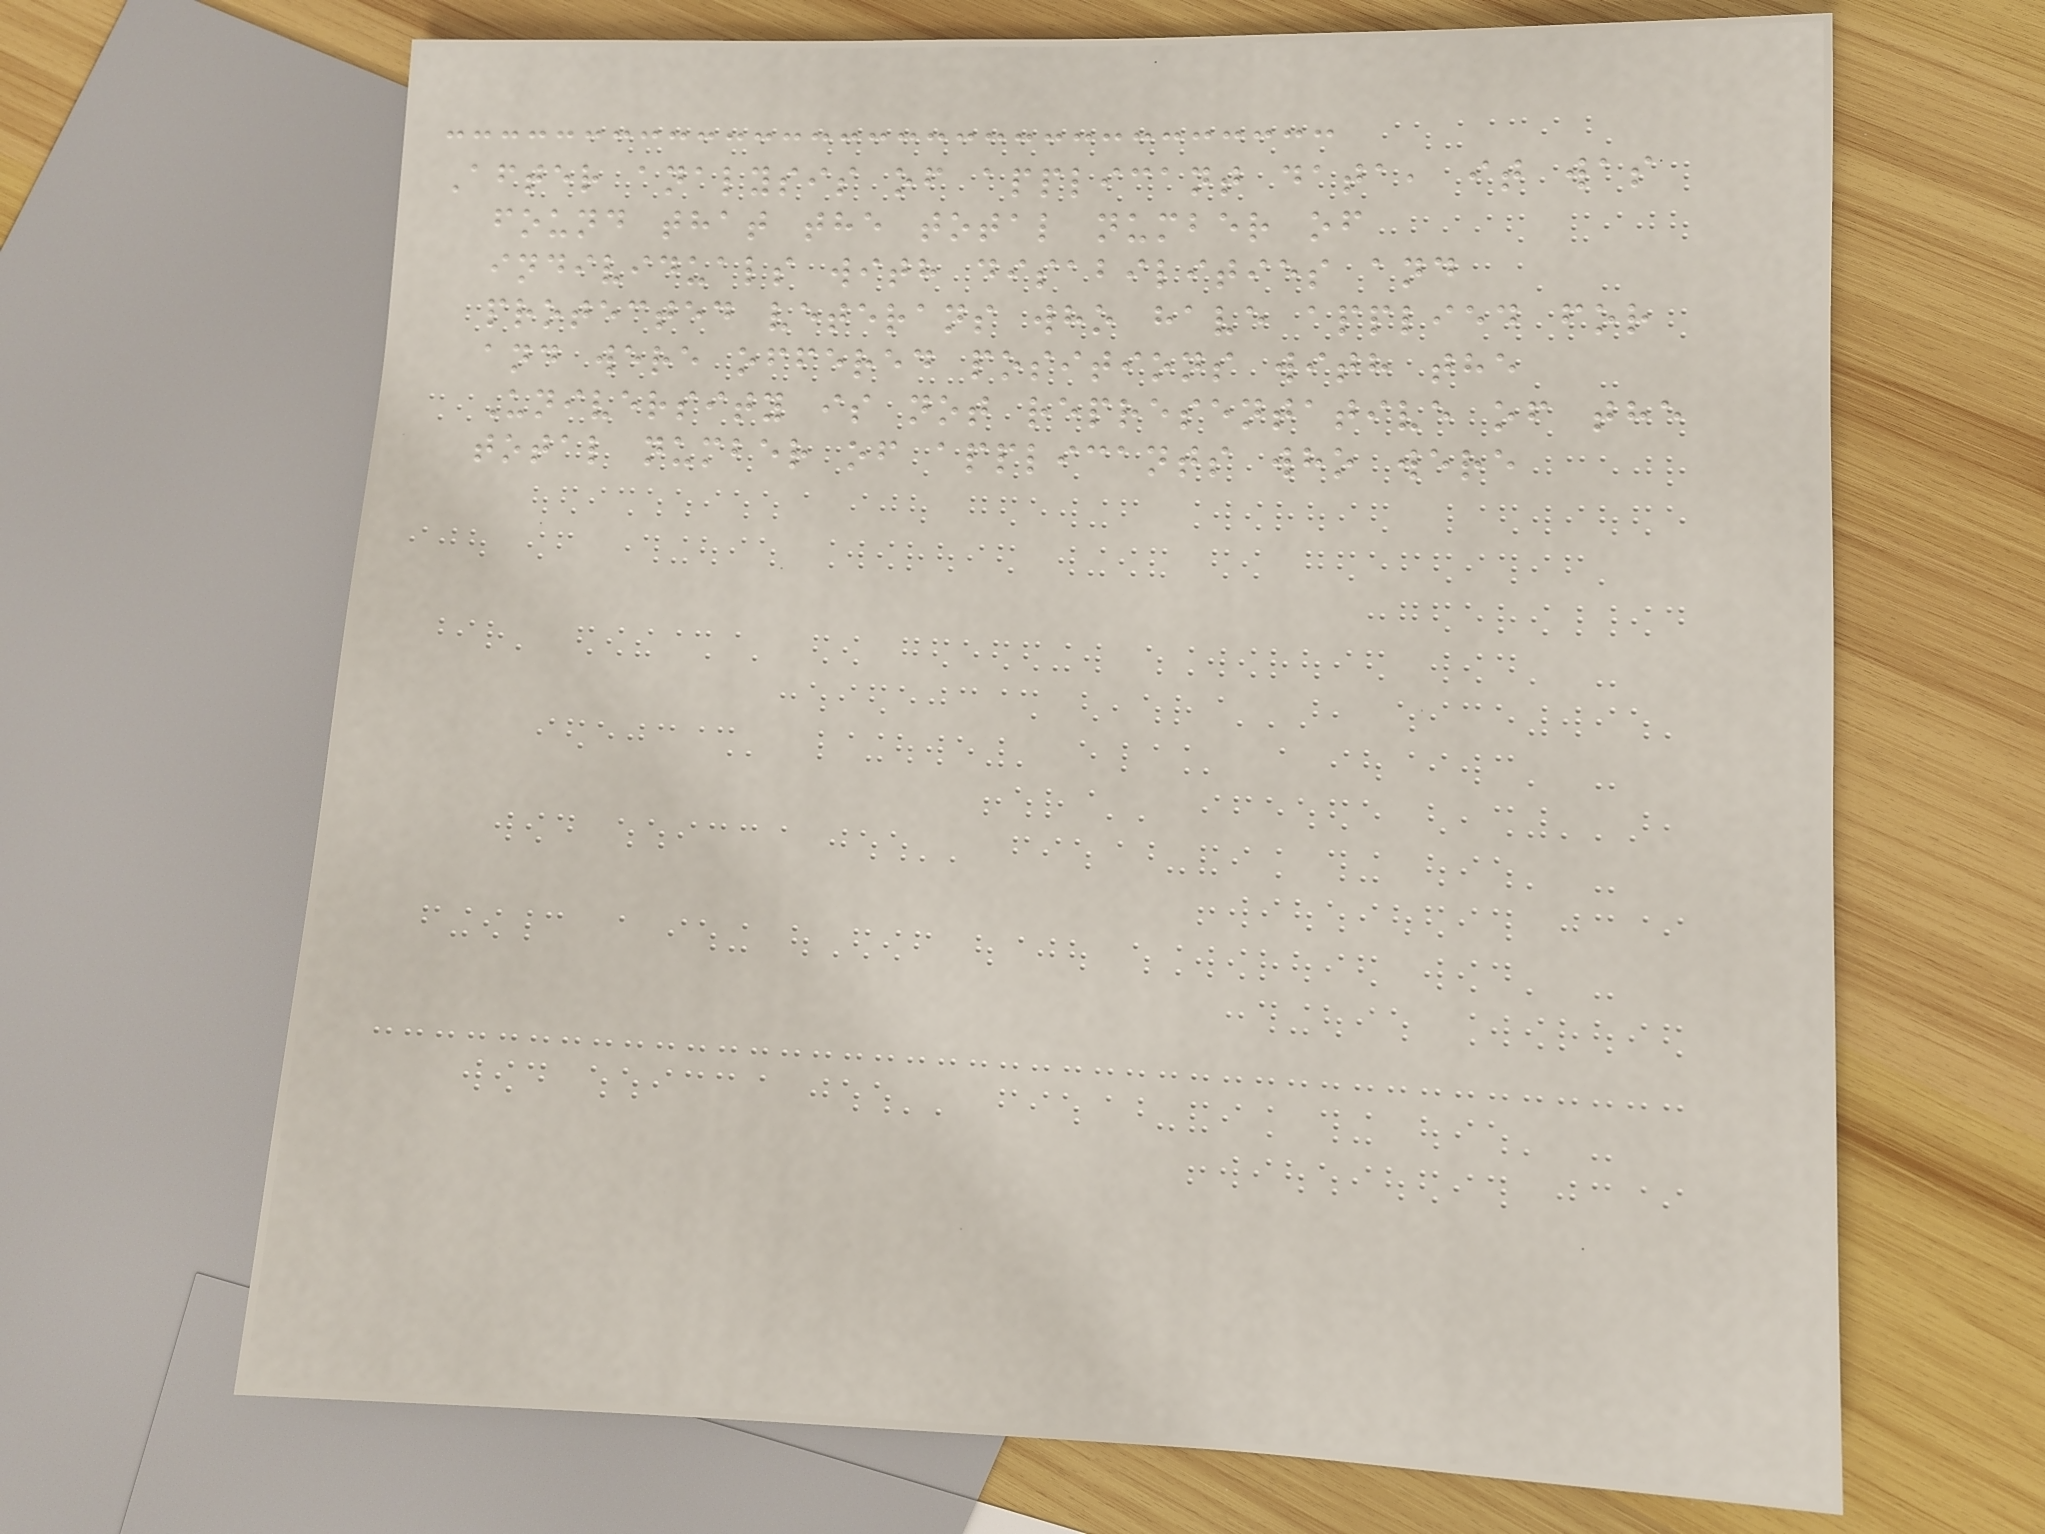After analysis of applicant data, it was
found that the total number of
individuals with disabilities and
protected veterans who have applied for
and were offered positions with the
University is not representative of the
total number of applicants who were
